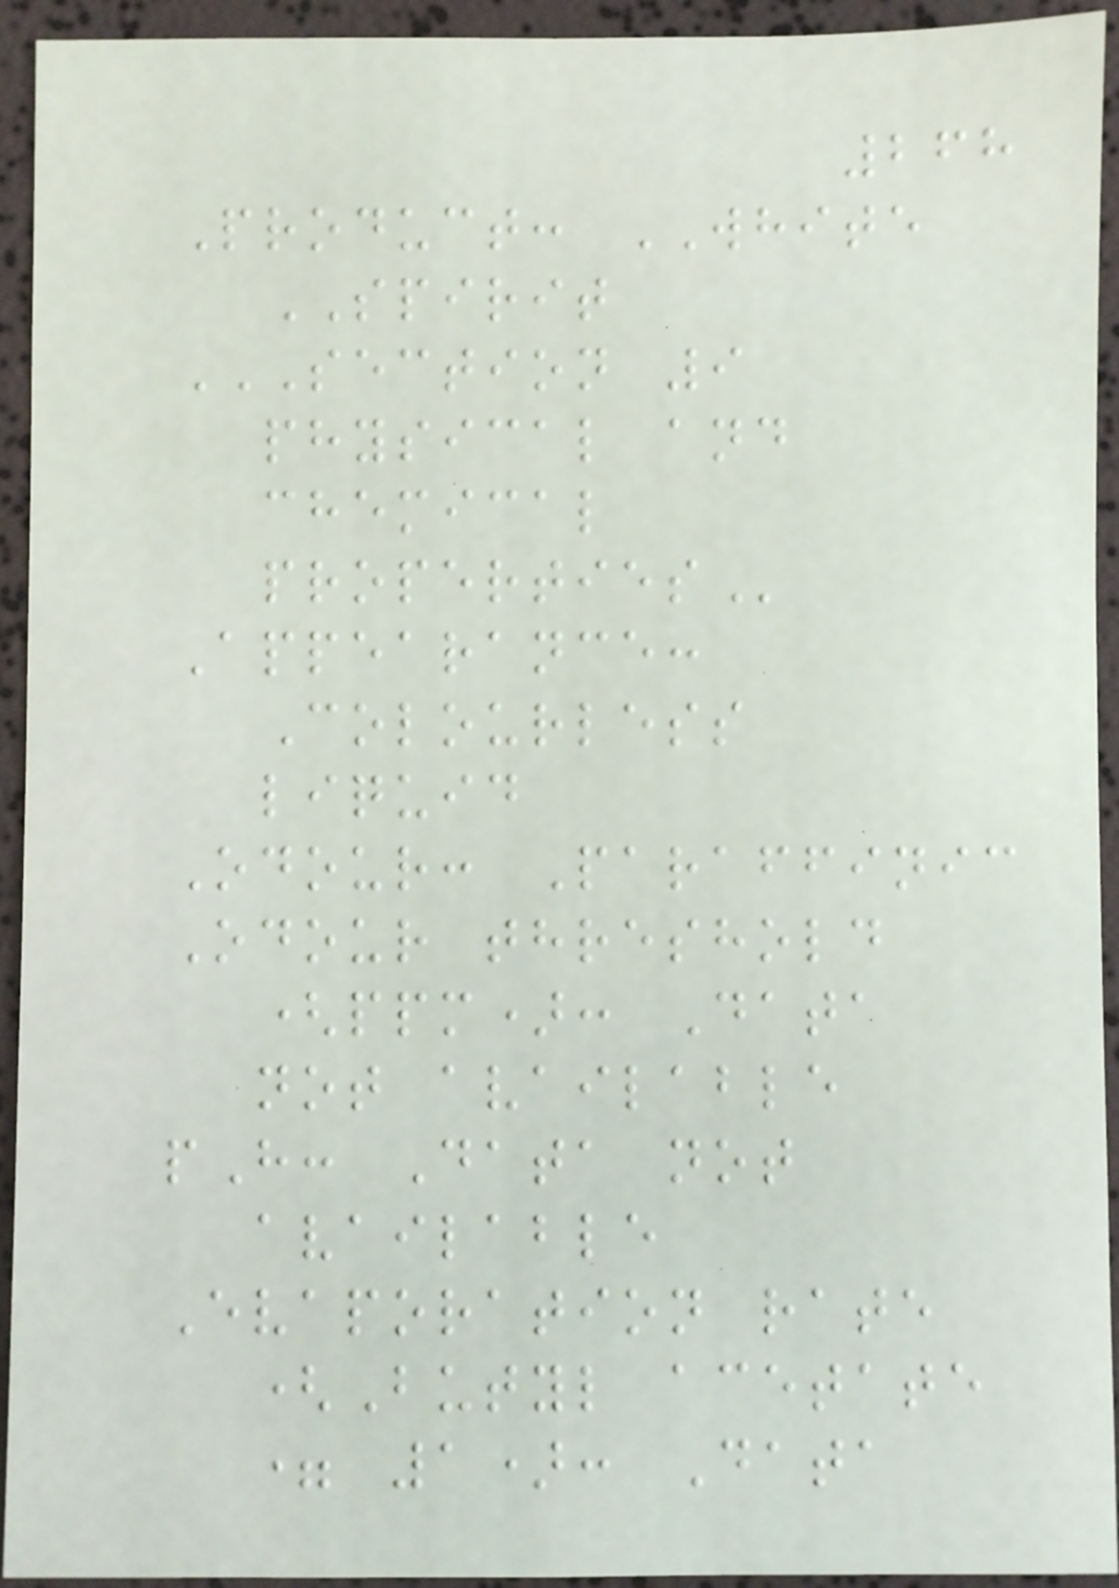268
Product: WHITE
SPIRIT
SECTION 9
PHYSICAL AND
CHEMICAL
PROPERTIES
Appearance:
Colourless
liquid
Odour: Paraffinic
Odour threshold
(ppm): Data
not available
pH: Data not
available
Evaporation rate
(Butyl acetate
= 1): Data
